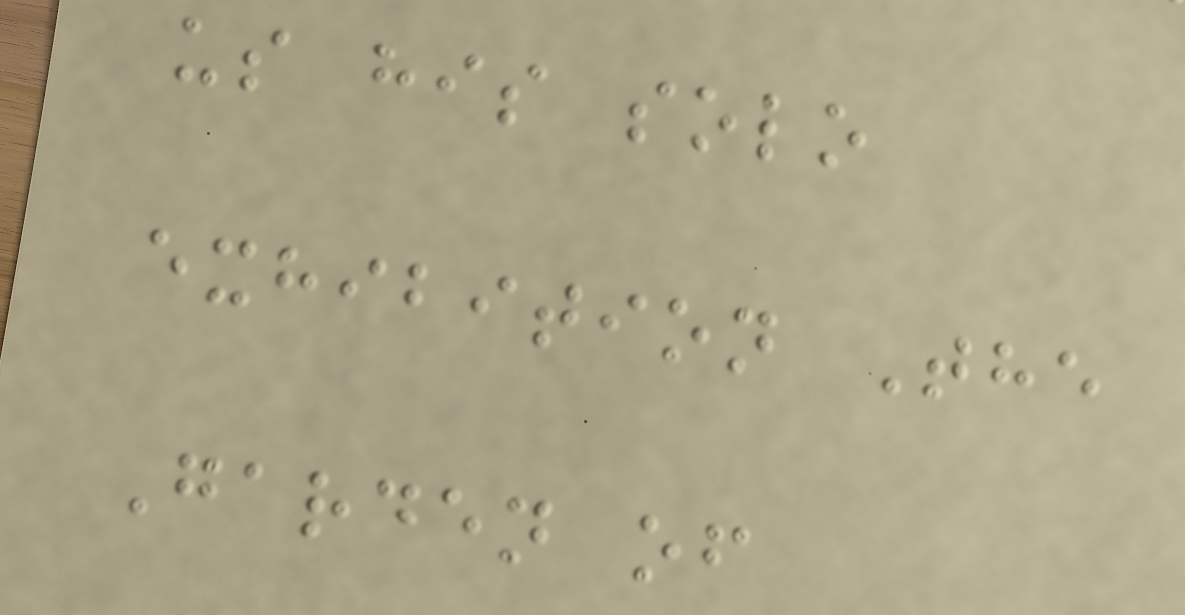us his solo
exhibition The
Garden of
